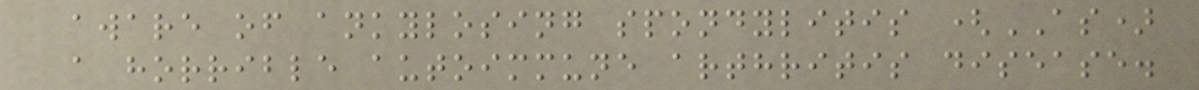aware of ankylosing spondylitis (AS)
a horrible autoimmune arthritis disease.
